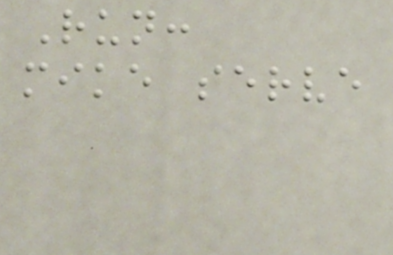Run:
mike serve
